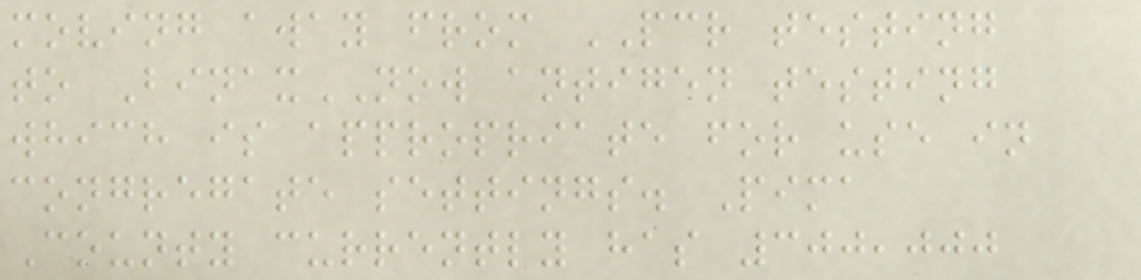moving away from PCR testing
to BinaxNOW antigen testing
which is appropriate for use in
congregate settings. Pima
County currently has 300,000
